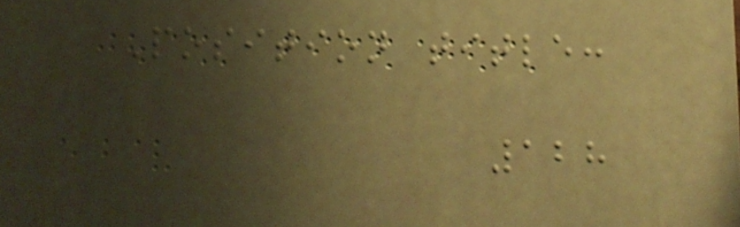Position title:
128
